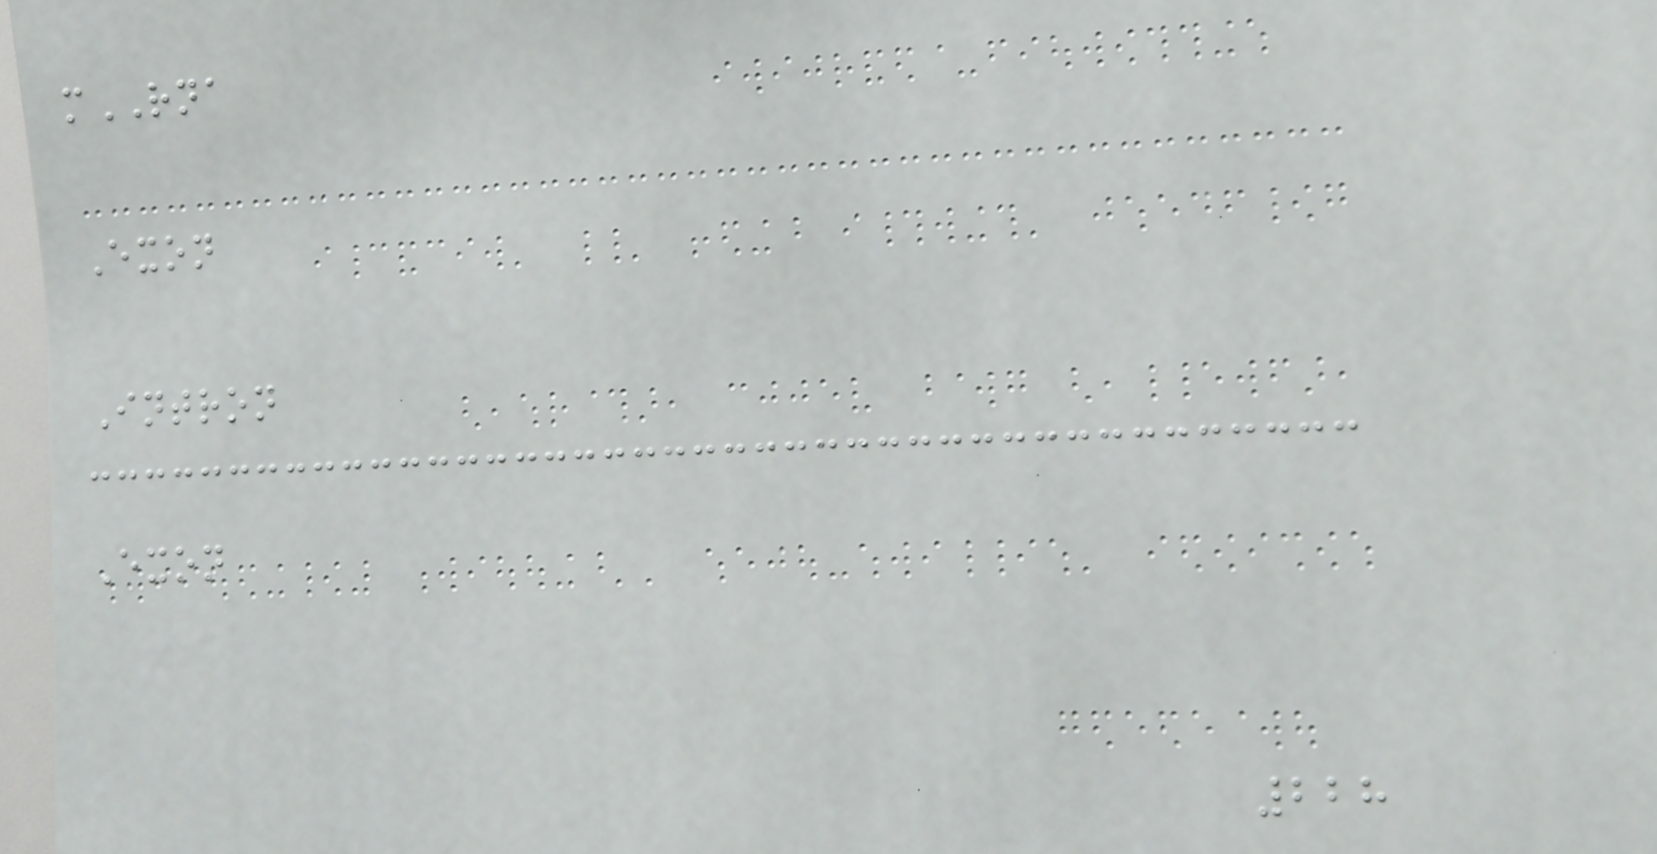mRNA
Exon
Intron
Exon
228
